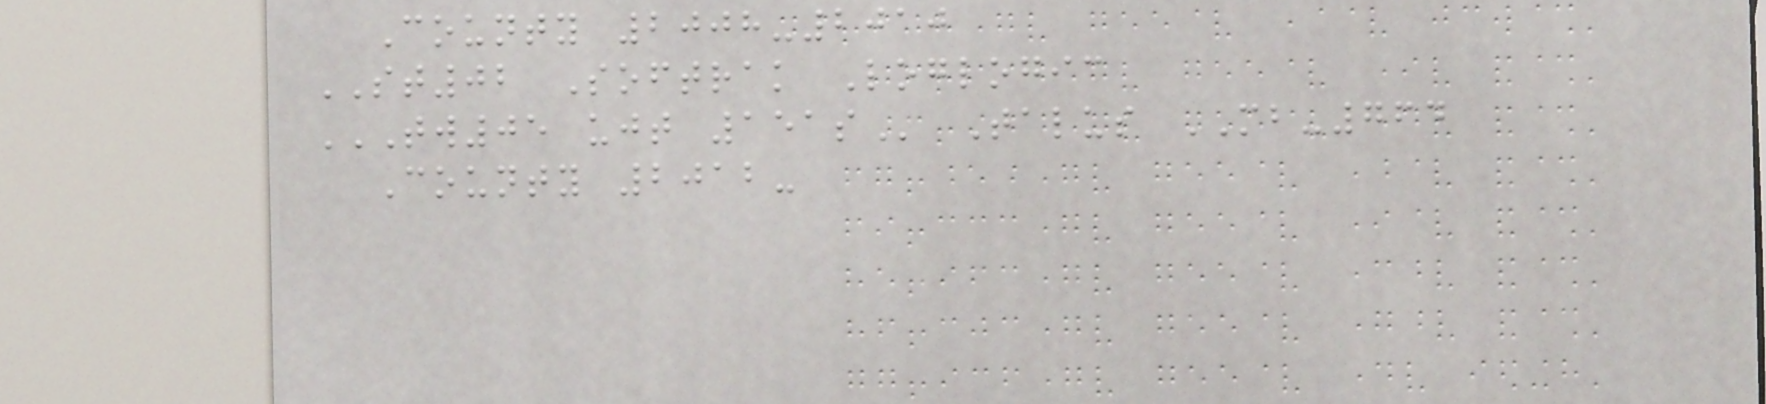County 2008-2010
ST02 Softrak Loglogic
TW05 UJT 151S Talus MB-764
County 2012-
